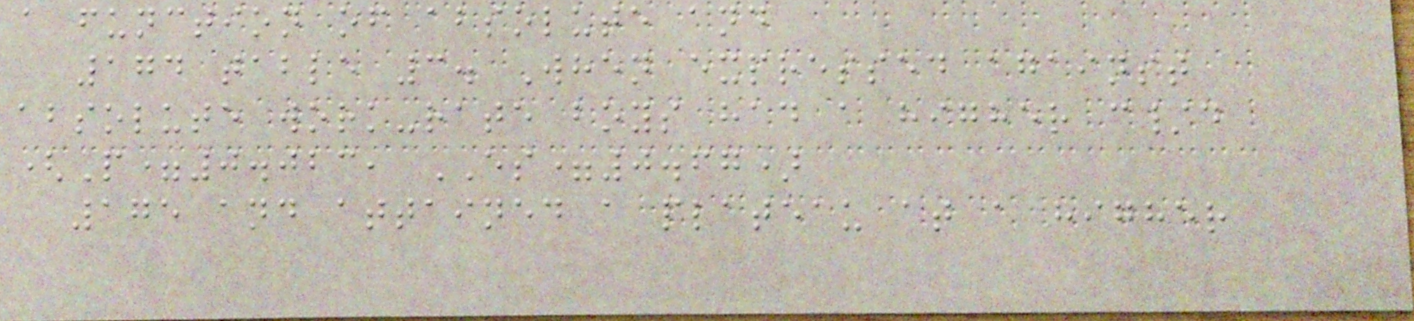a function of absolute and
174 table 3. When expressed against
absolute work-rate boys had a higher c/d
(P=0.023, ES=0.67)
175 and attained a plateau at a higher
